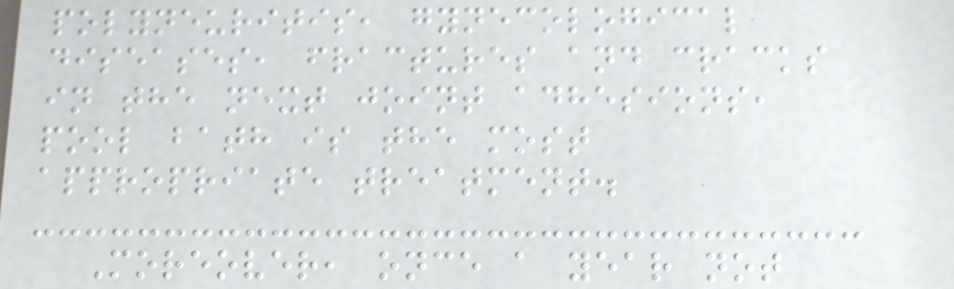polyneuritis, gynecological
diseases, fractures and cracks
in the next joint adhesions,
pool bath is the most
appropriate treatment.
Moreover, once a year not
